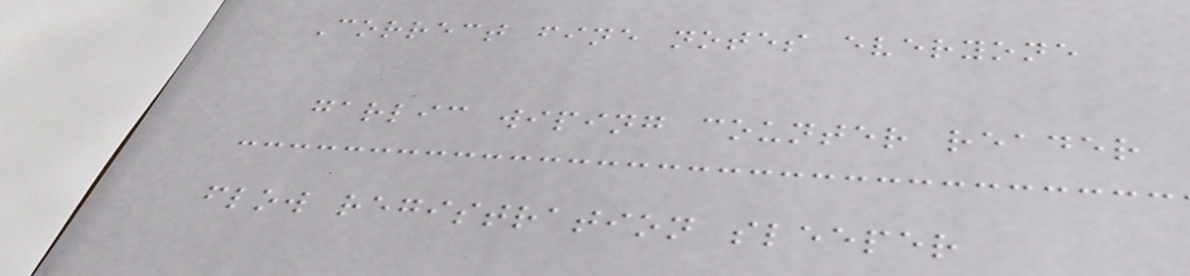Correct fine notes everyone
garlic wiping counter reader
flow registration sleeper
